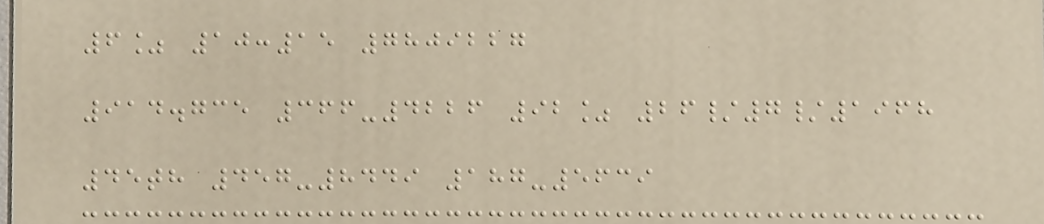6% 10:15 7809227
914.735 366-4226 92% 26/7/1968
45th 457-8449 187-5639
